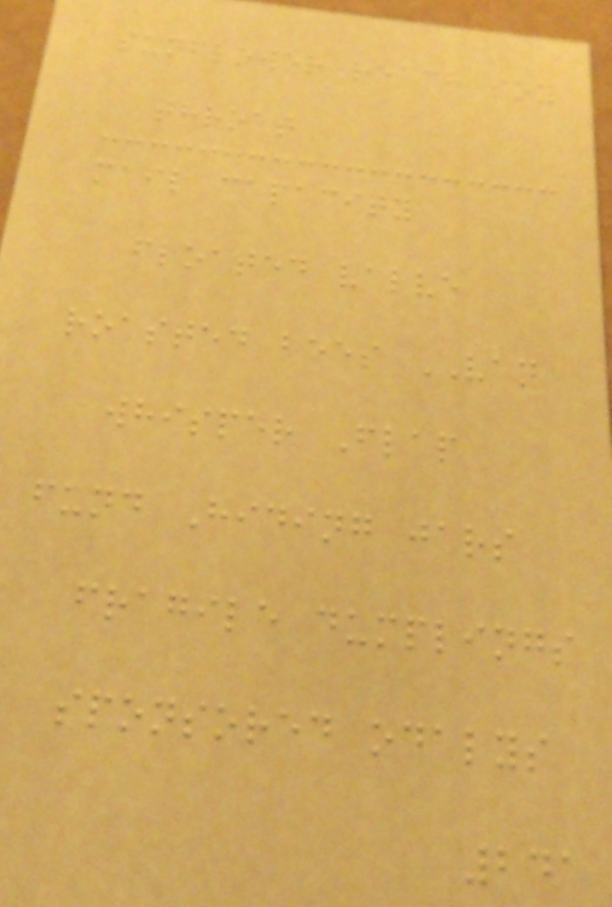sunflower reach soy
throat
mail capacity
floated valve
roasted bees VAN
whisper Flap
fund Hiding jars
fragile dumplings
sponsored odalys
241
